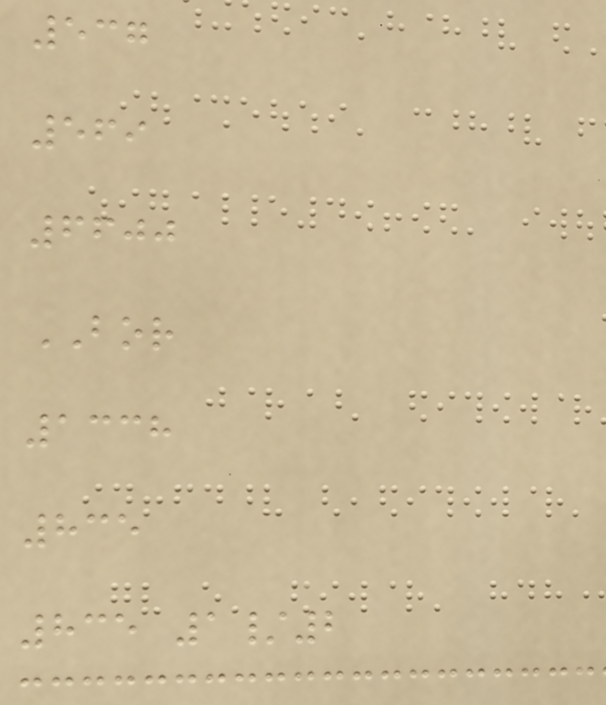537
569
6600
BOR
1338
835
835 1/2
